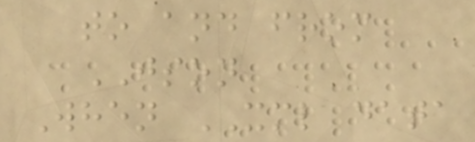to and from
JSON
When XML data
